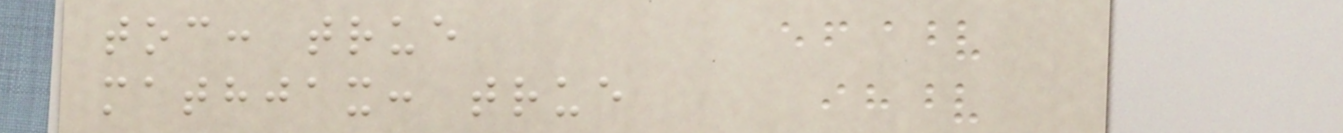toc: true
mathjax: true
